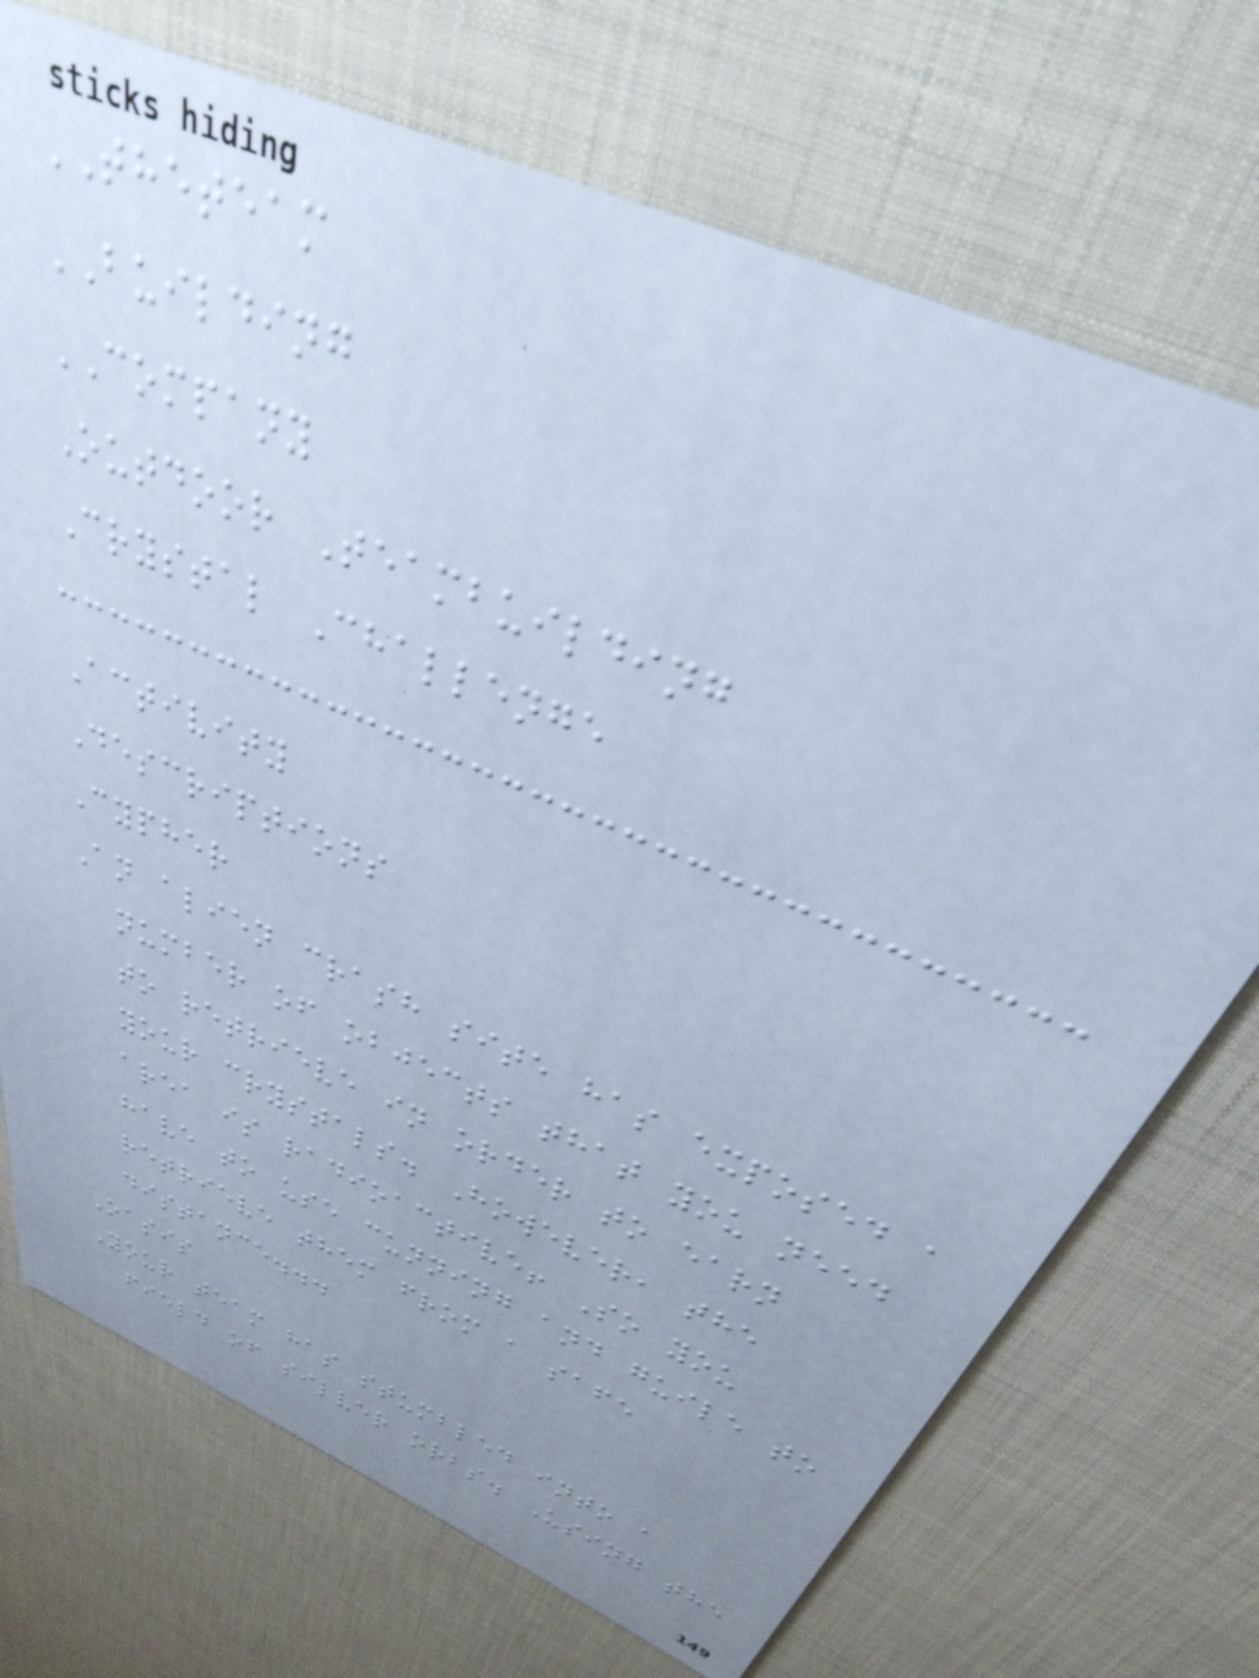THETEAM
BUILDING
COMPANY
Outdoor Teambuilding
Crystal Challenge
Activity
Descriptions
Cypher
An alien crash site has exposed a
number of objects that you need
to retrieve in order to earn
your crystals. However, the
area is radioactive! So you
have to use cunning and guile to
retrieve them from a safe
distance...
Oasis
Your team has stumbled into a
field of silver orbs. Using the
